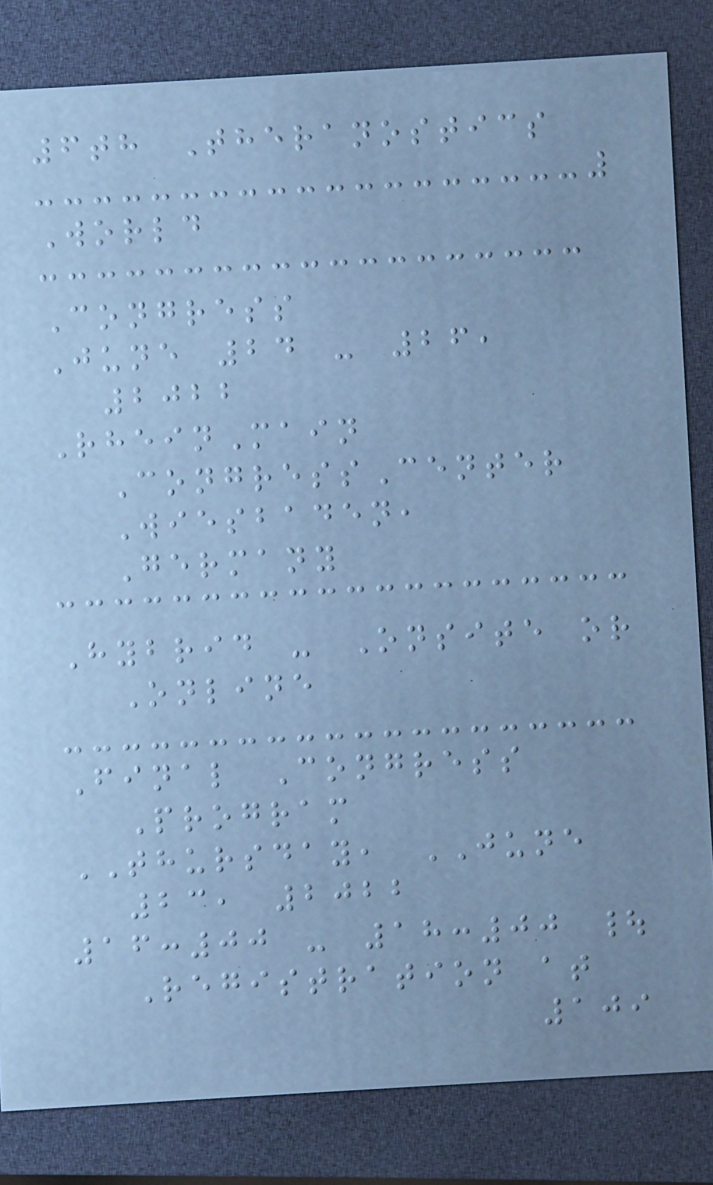6th Theranostics
World
Congress
June 24 - 26,
2022
RheinMain
CongressCenter
Wiesbaden,
Germany
Hybrid - Onsite or
Online
Final Congress
Program
THURSDAY, JUNE
23, 2022
16:00 - 18:00 |
Registration at
109
